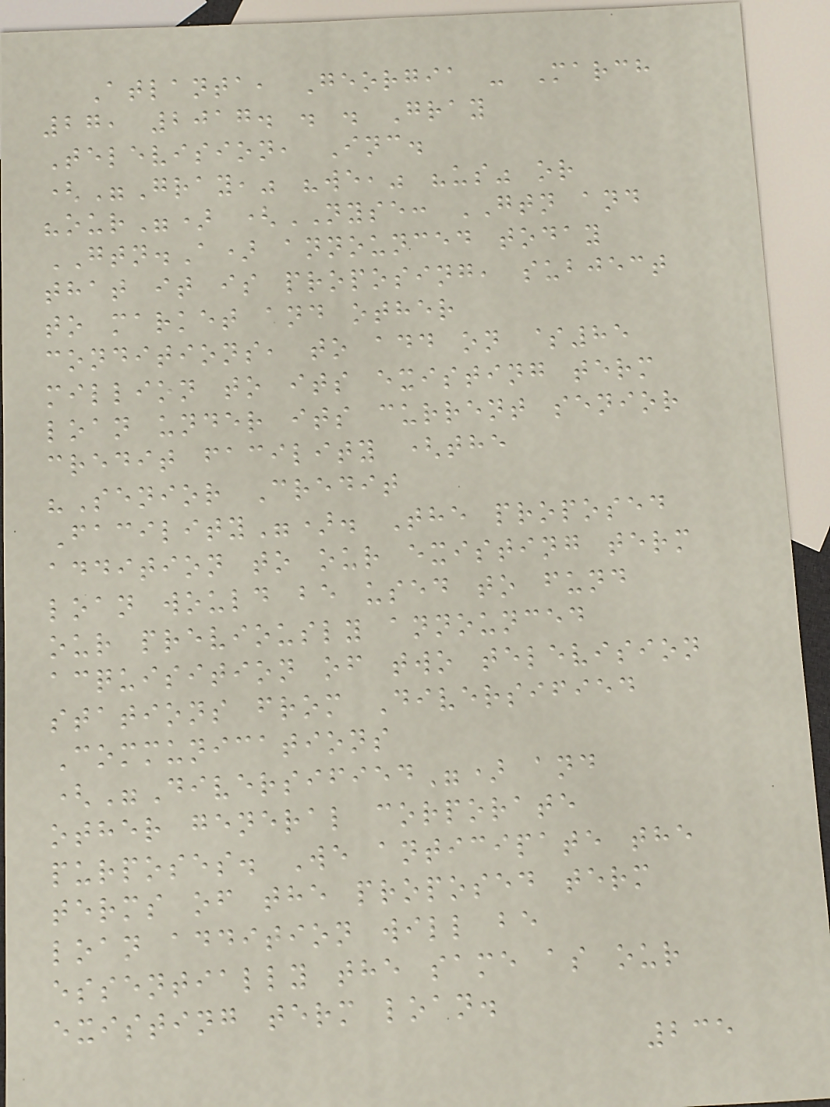Atlanta, Georgia - March
27, 2017. . . Gray
Television, Inc.
("Gray," "we," "us" or
"our") (NYSE: GTN and
GTN.A) announced today
that it is proposing, subject
to market and other
conditions, to add on $85
million to its existing term
loan under its current senior
credit facility (the
"Senior Credit
Facility"). The proposed
addition to our existing term
loan would be used to fund
our previously announced
acquisition of two television
stations from Diversified
Communications
("Diversified") and
other general corporate
purposes. We anticipate the
terms of the proposed term
loan addition will be
essentially the same as our
existing term loan.
235
